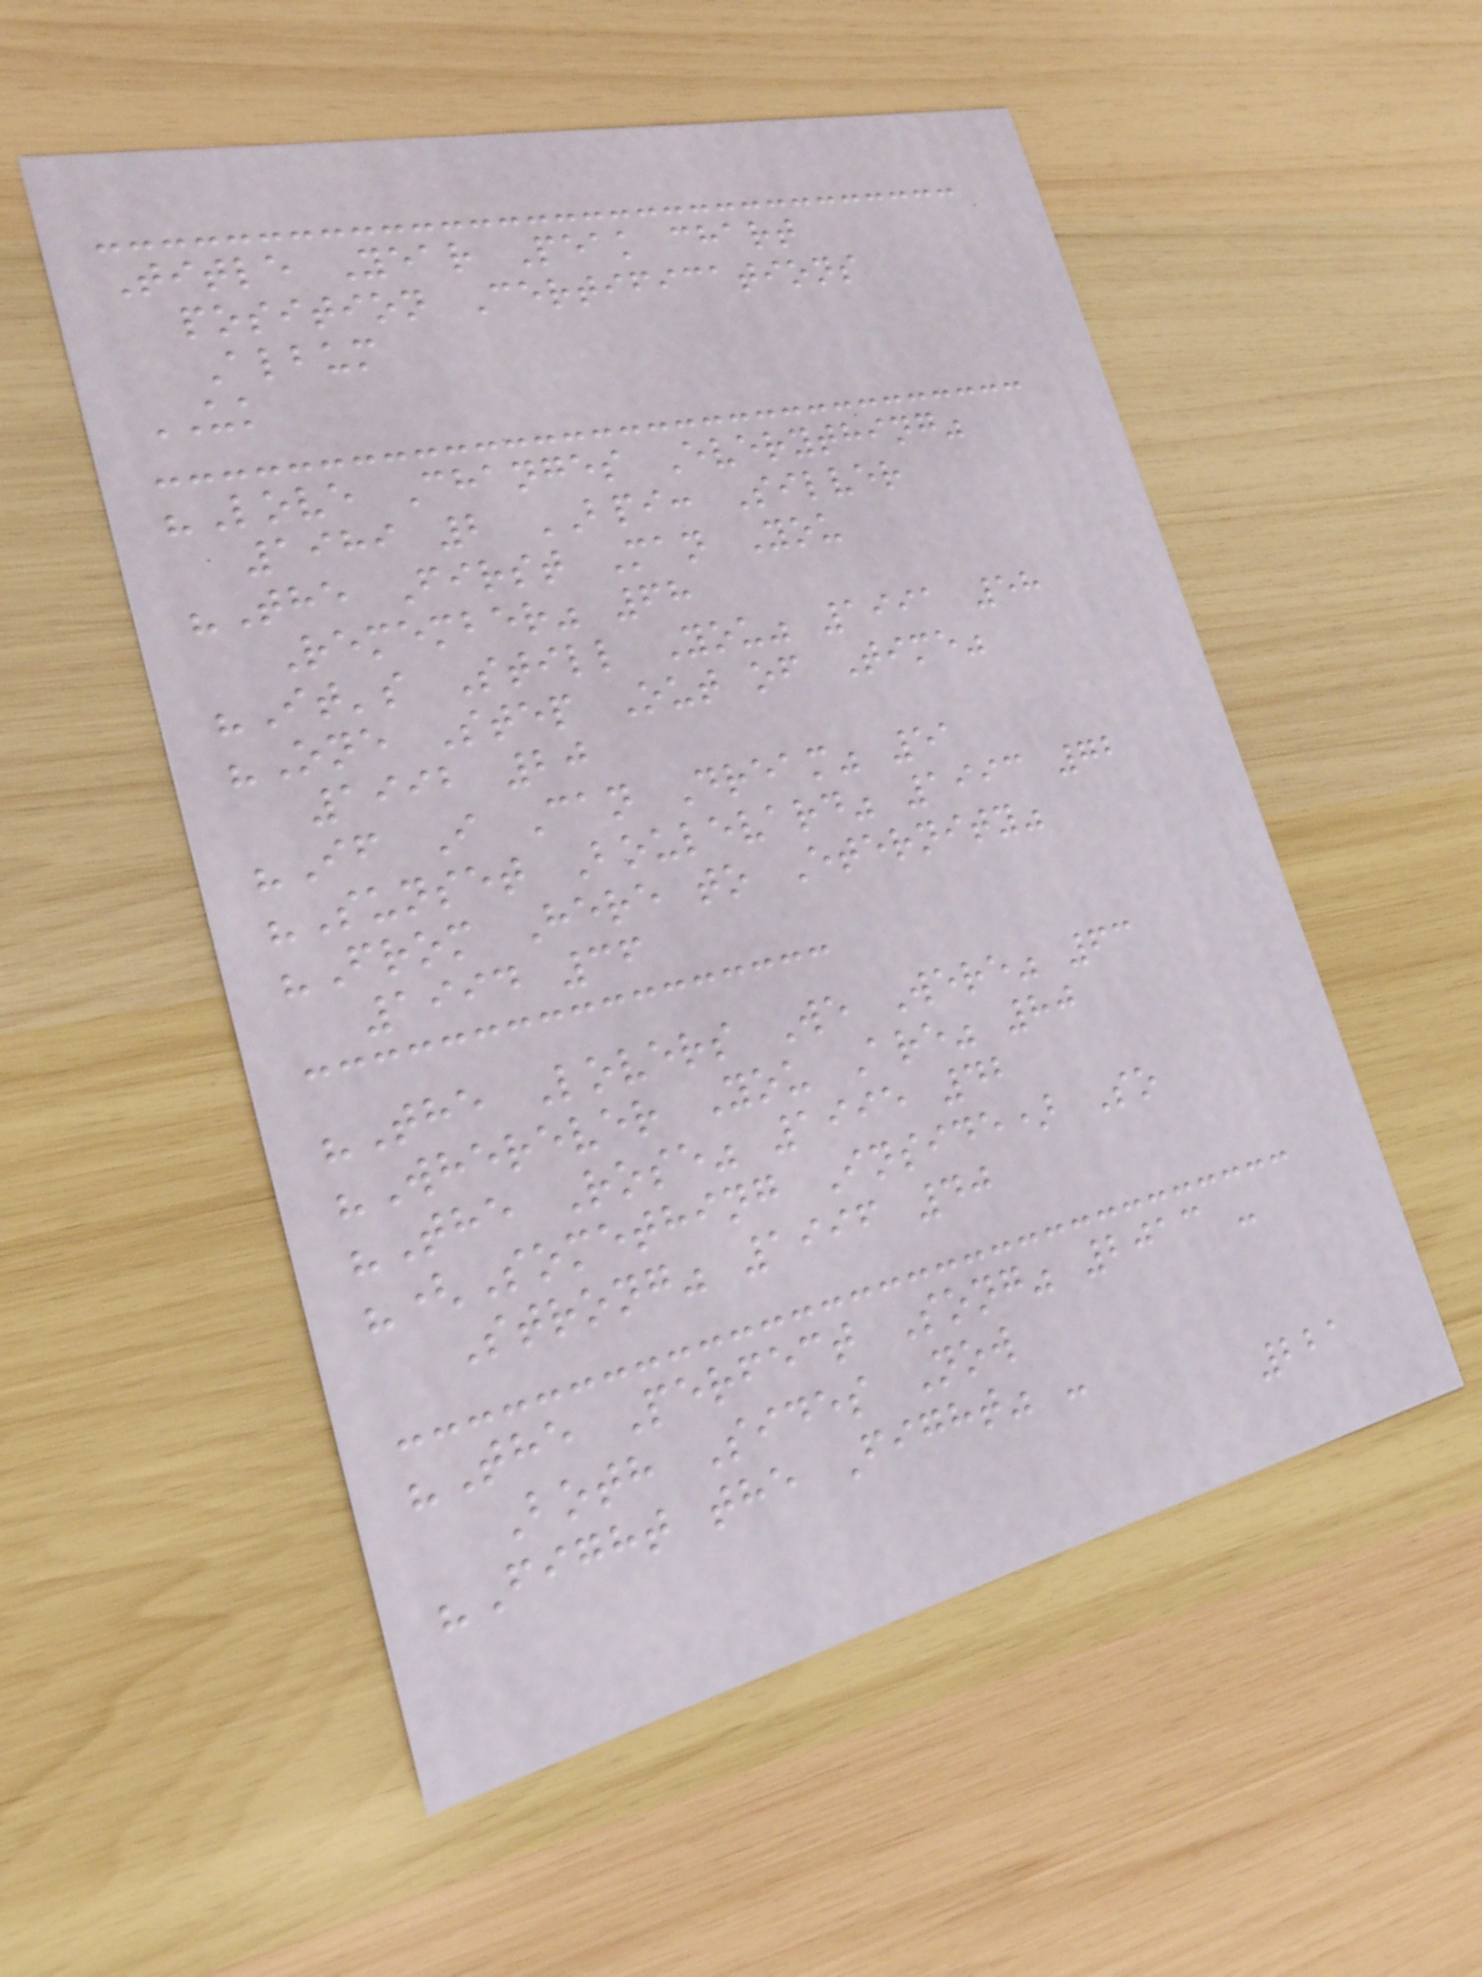Title Year Peak chart
position Certifications
Album
UK
"Love Changes Everything"
1989 2 BPI: Silver
"The First Man You
Remember" 68
"It's Still You" 1991 58
"One Step Out of Time"
1992 20
"If I Can Dream" 51
"Sunset Boulevard" 1993 72
"From Here to Eternity"
1994 36
"The Lovers We Were" 63
"Wherever You Are" 80
"The Rose" 1995 42
"(Something Inside) So
Strong" 1996 40
"The Perfect Song" 2013 -
Both Sides Now
"Fight the Fight" -
221
